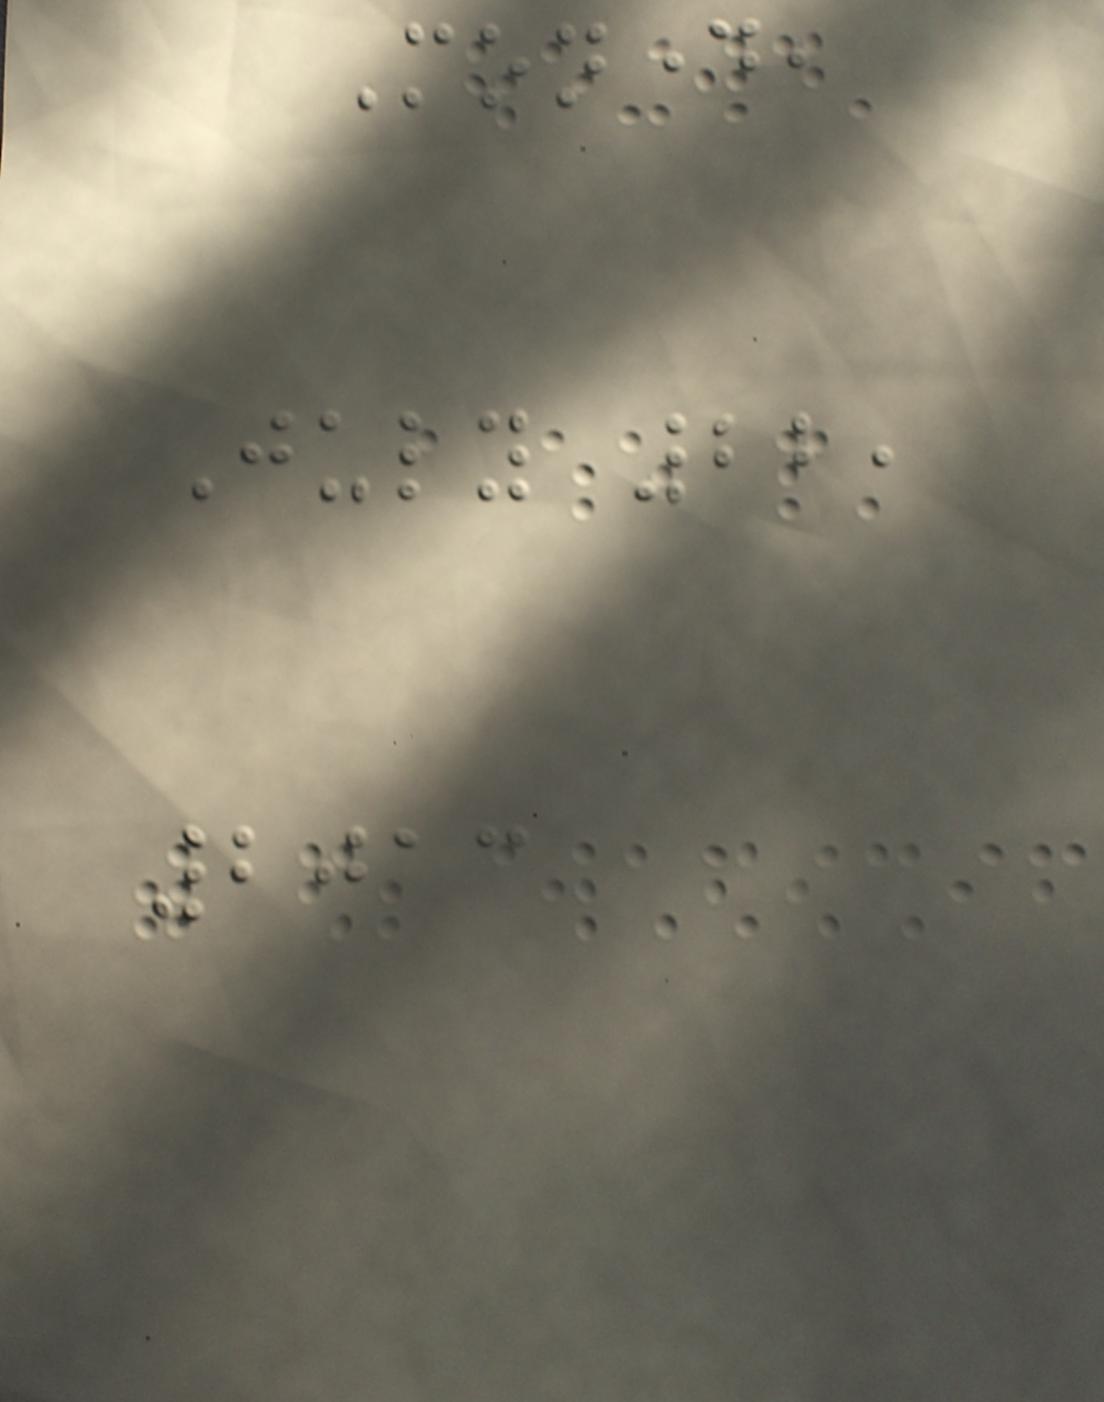Monday,
July 22,
2013
